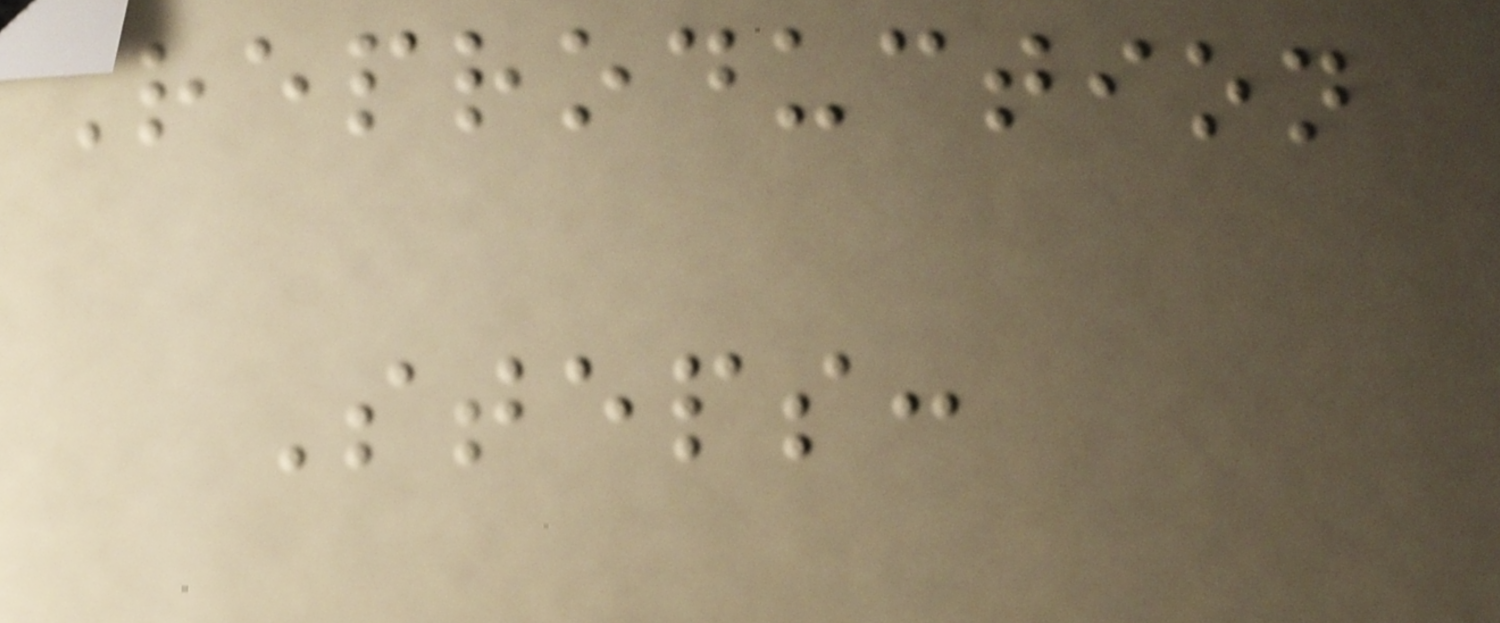Reproduction
Steps:
